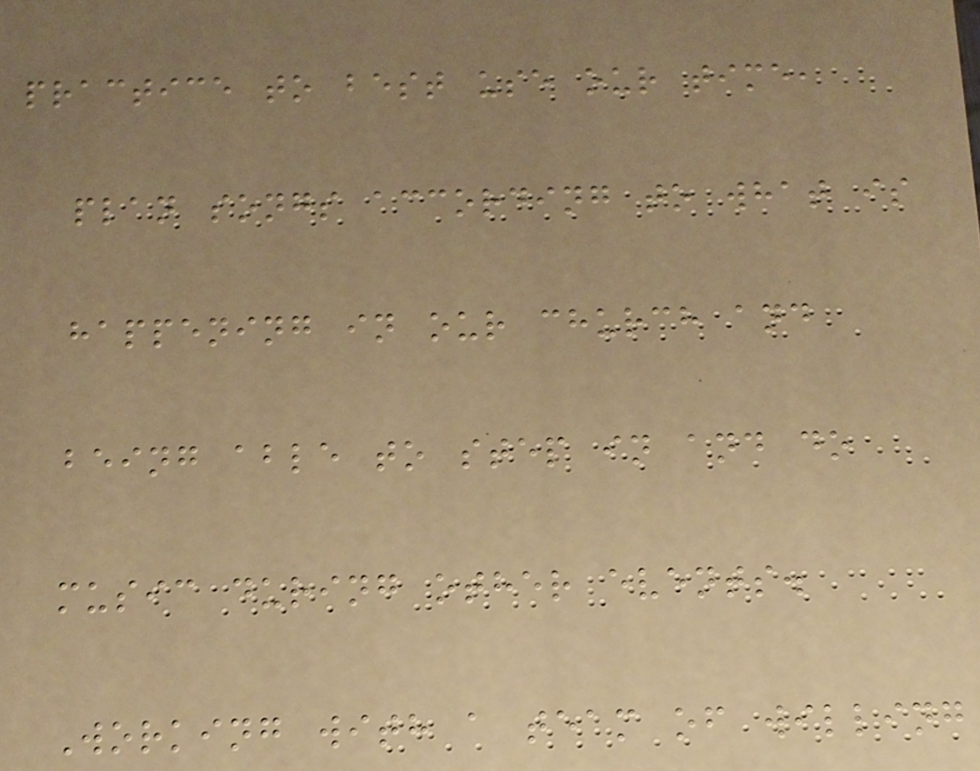practice to best use our time,
plan songs according to what is
happening in our church and
being able to step in and do
music during other events.
Working with a team of willing
